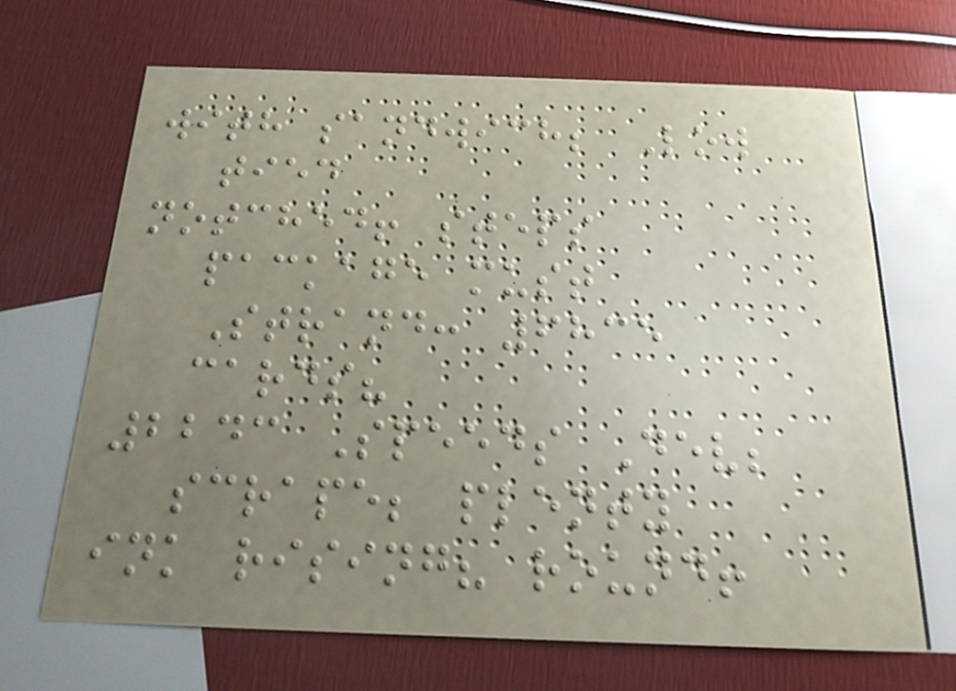with sandwich; Low
tied
notched! steps
package must
Strand: 6835
cards?
2243 Speeds Dev;
scrape; plenty
ink rising? round!
